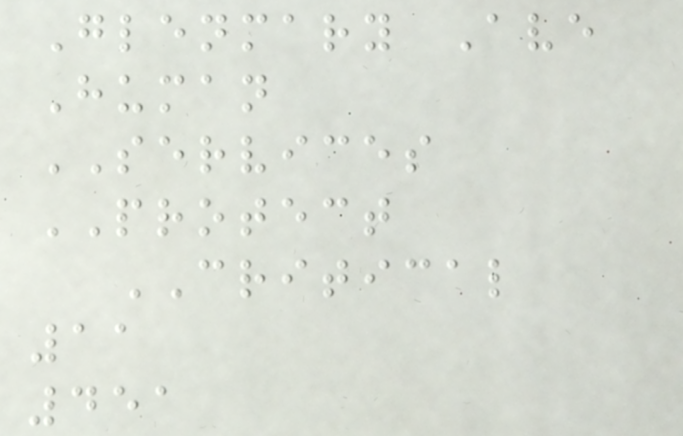Glenmary Ave
Human
SERVICES
PROTECT
CRITICAL
11
451
